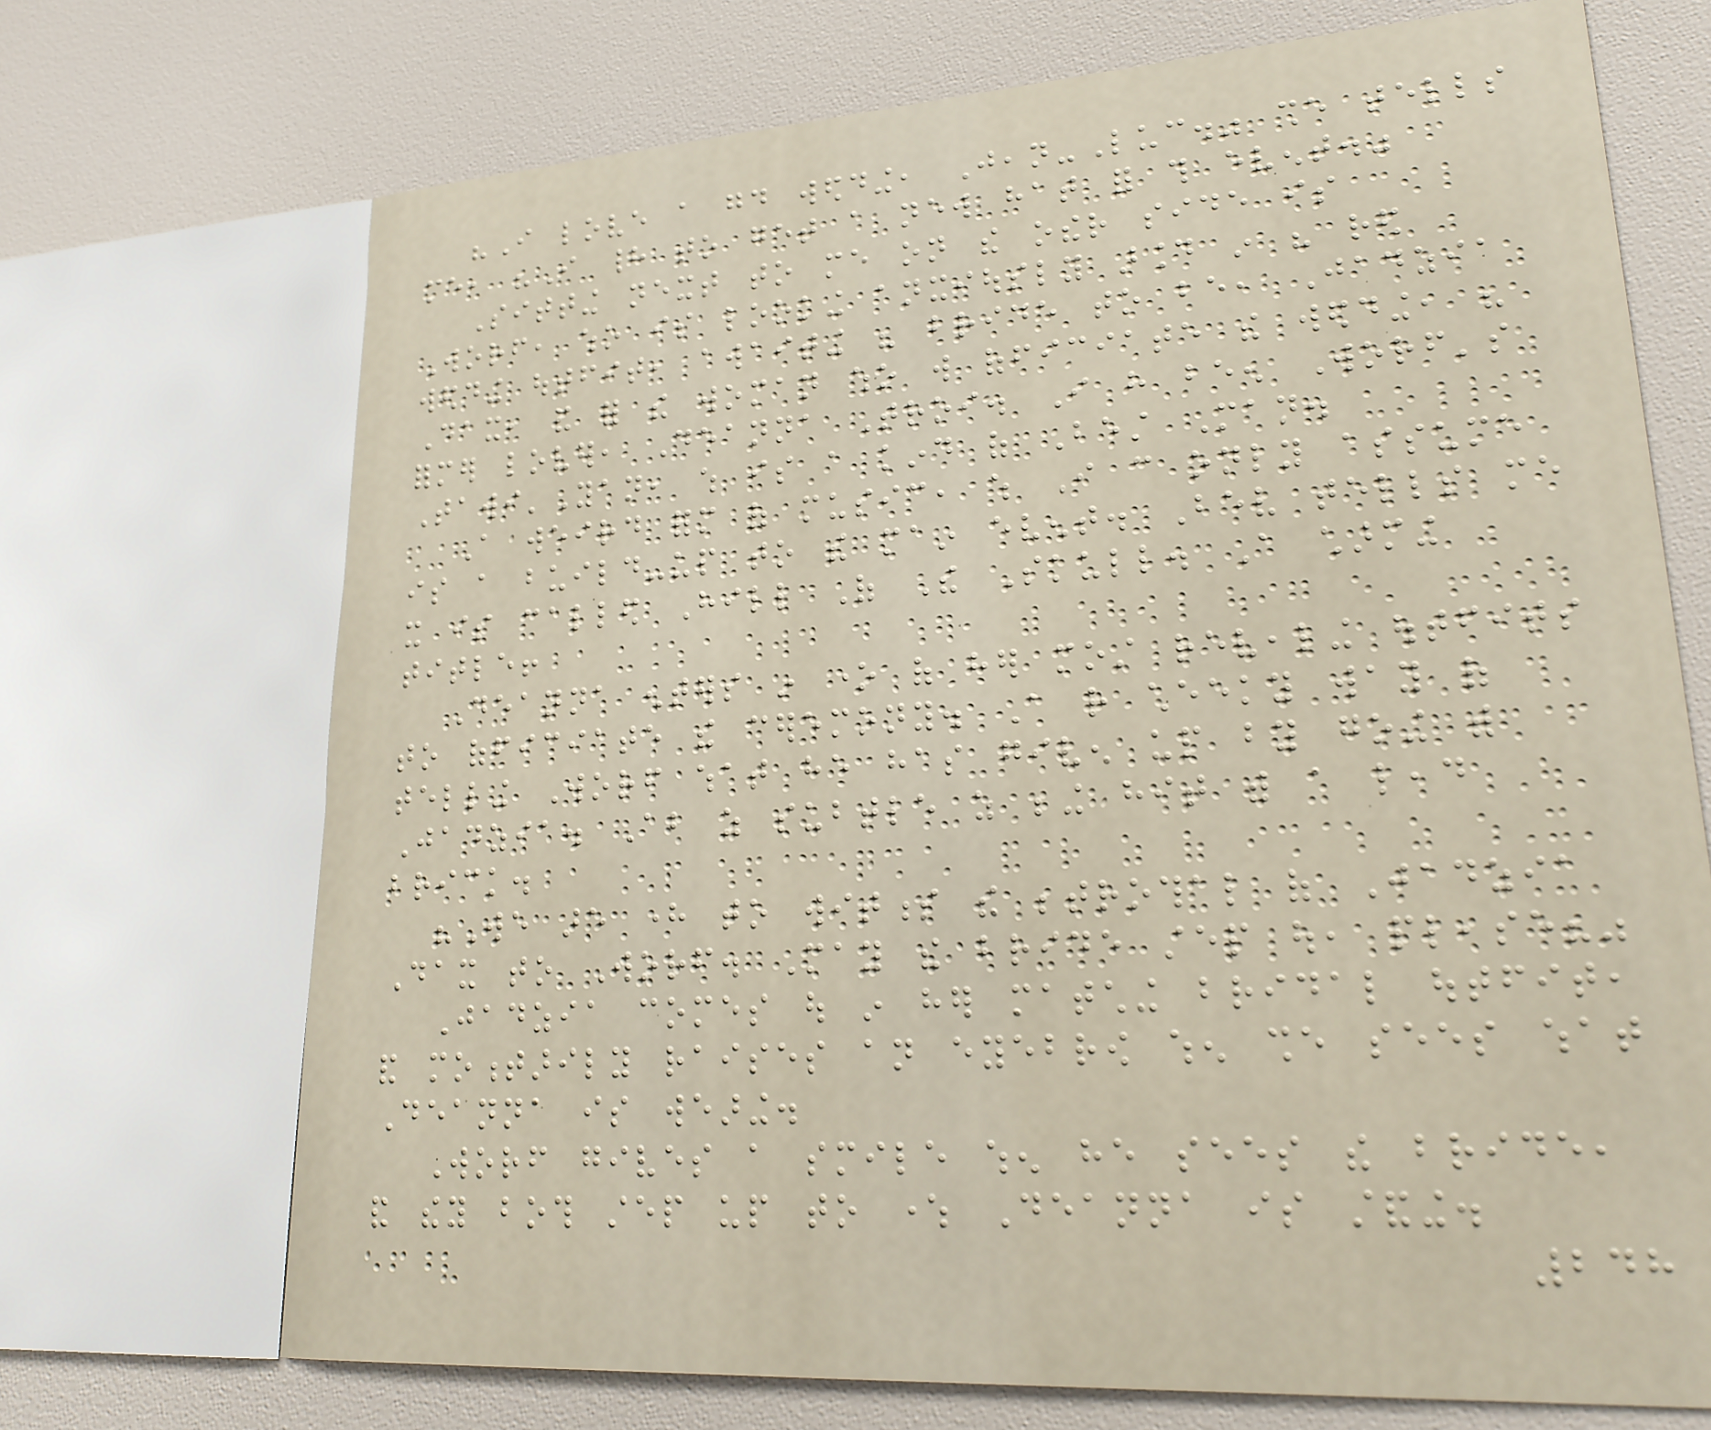"I love a good wedding, Jean-Luc." she tells
me, "I had to get a new hat for this event."
Sitting next to me on the other side is
Worf, who is looking anxiously around in his red
wedding outfit, awaiting his bride to be, Jadzia
Dax, and for the woman who will officiate the wedding, his
former lover, Deanna Troi. I have been Worf's
Tawi'Yan, which is a kind of Best Man.
A weird form of music, which I can only assume
is a build-up to the main event. Bev tells me
it is called Hill Of The Skull. A charming
title!
Deanna enters in one of her most revealing outfits
to officiate the ceremony. A rather cheeky way of
telling Worf what he has given up by going with
Jadzia. About as subtle as being hit with a lead
brick.
"We are here to witness the betrothal of Jadzia
Dax to Worf. May the bride step out, please?"
Jadzia comes out in her matching bridal outfit,
and momentarily raises an eyebrow when she sees what
Deanna is wearing.
Worf gives a smile when he sees the bride,
and they both step up to where Deanna is standing.
248
